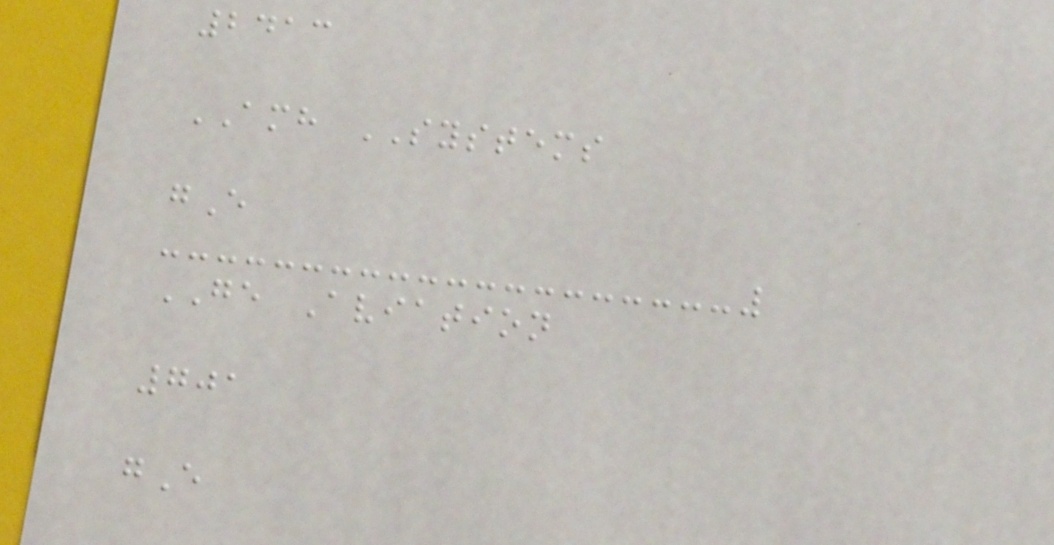2413
AMH SYSTEMS
gE
GE Aviation
701
gE
